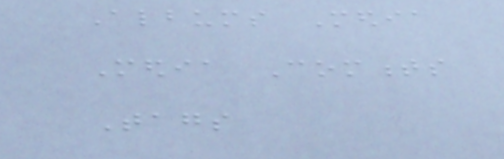Albums Media
Media Comments
Tags
